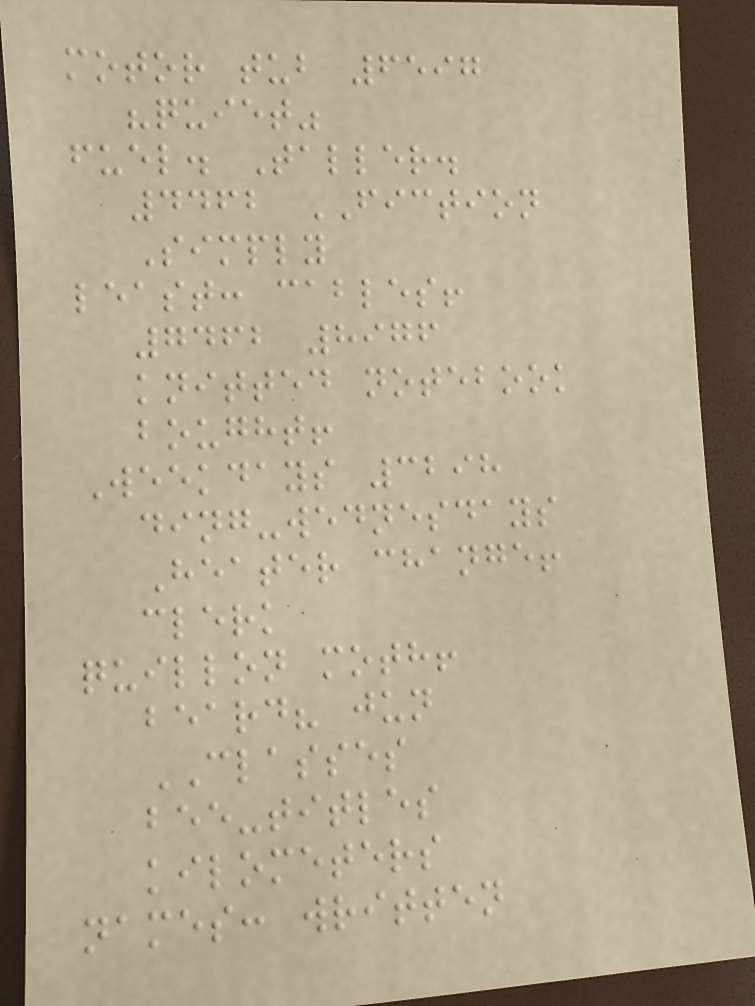motor tub 6597
"quiet"
fuel. Taller.
4462 FICTION
Simply
least: cables!
7462 8976
knitted notebook
bought!
Weekdays 3298
ding-wednesdays
Heater change!
clerk
quillon moth!
beard? jun
CLASSES
bee-titles
kilometers
names: written
